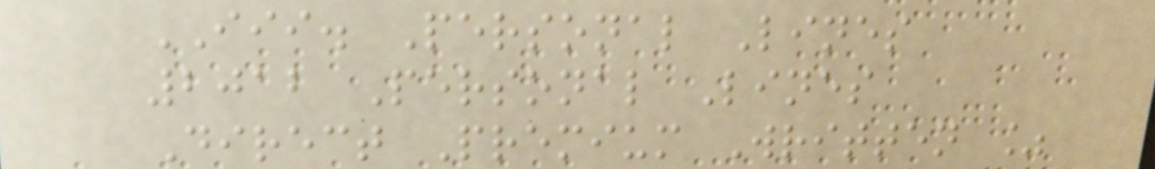III. Personal Lines
2012 Personal Lines
Direct Premium Written %
